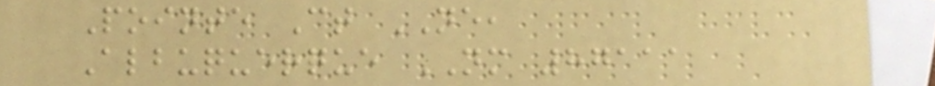Pointe Ct NE,
Albuquerque NM 87111
